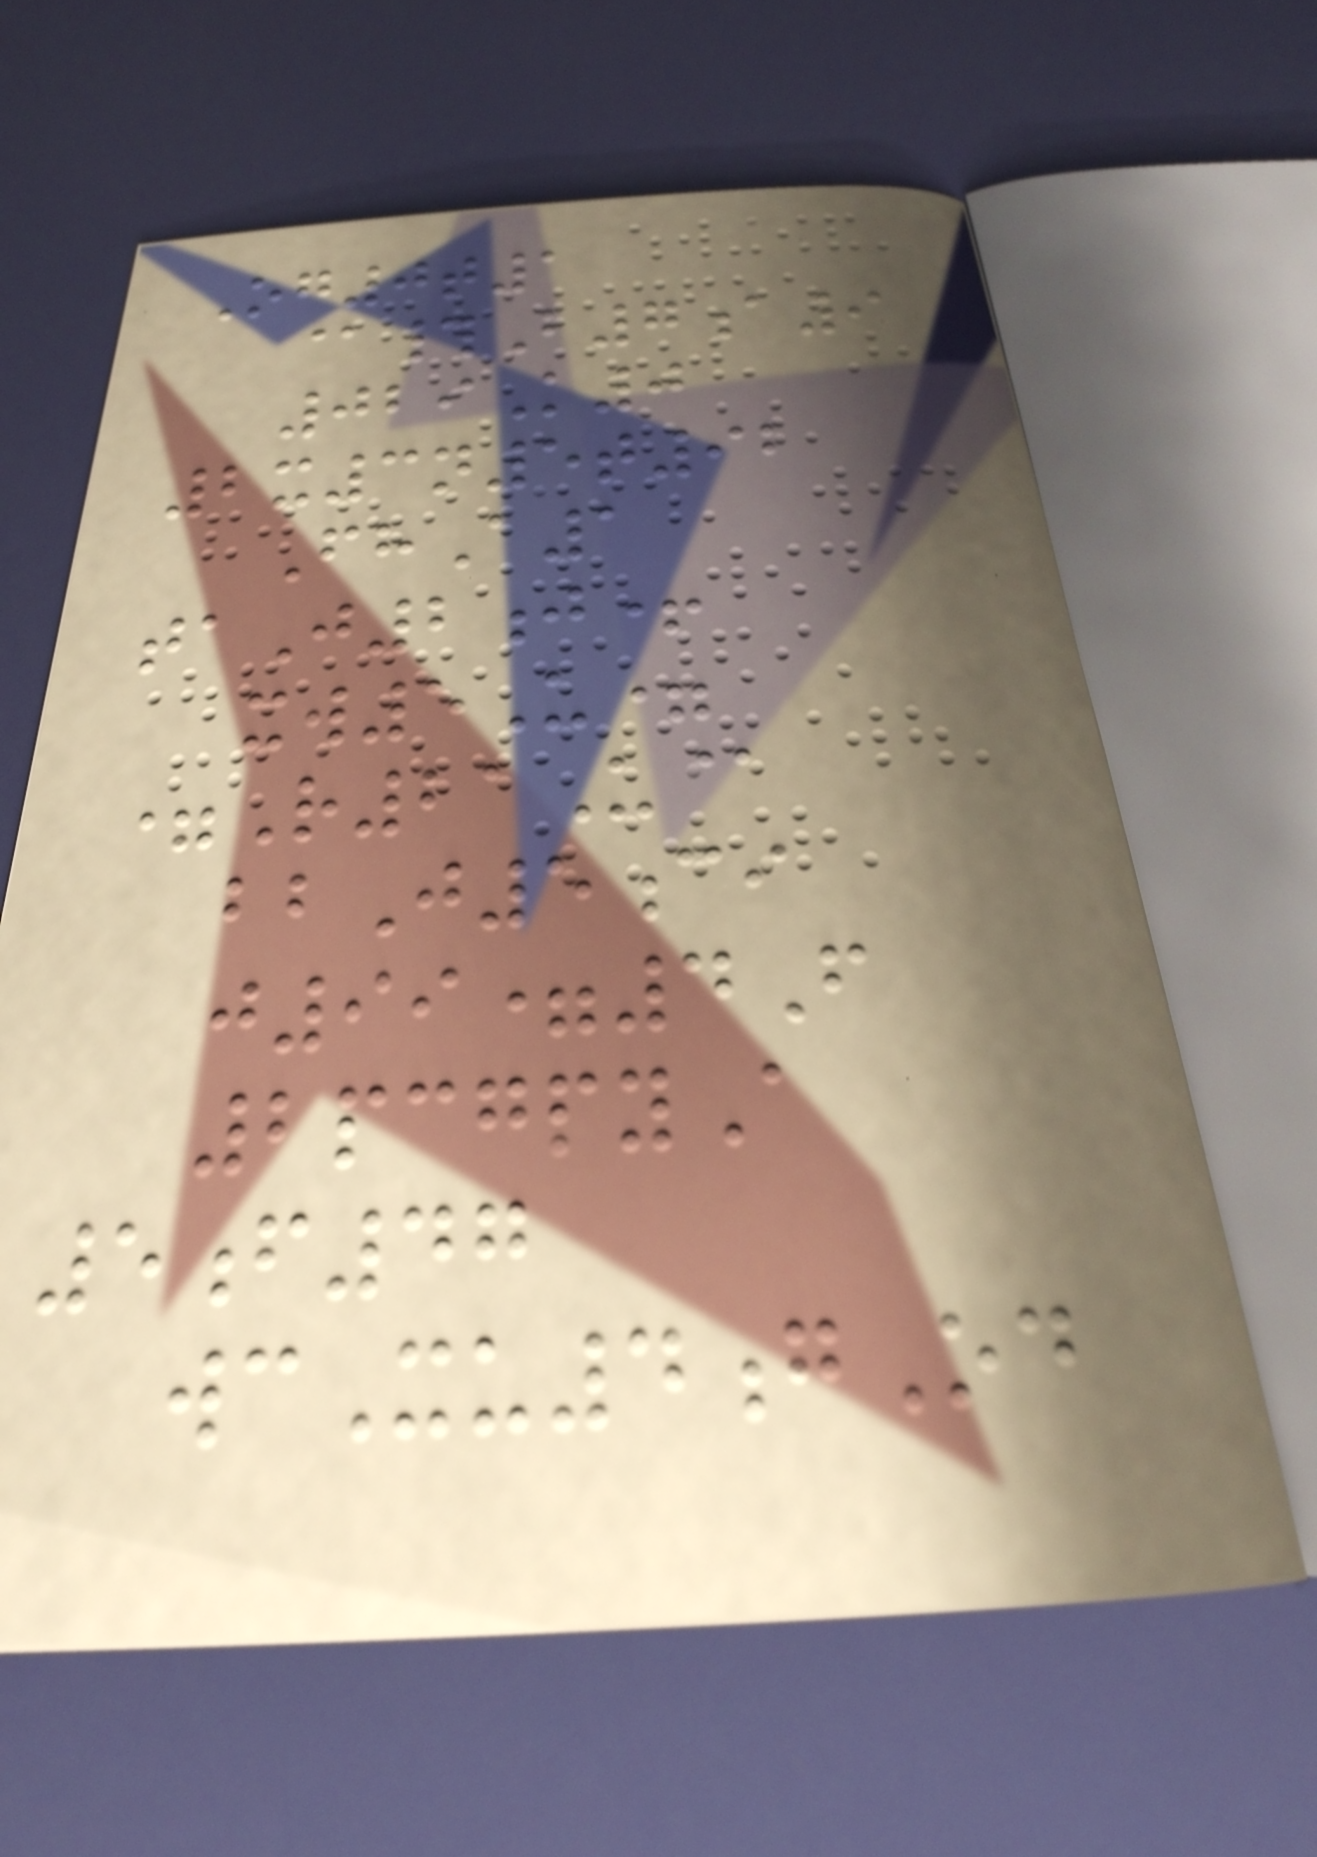Og0t1
@#B7a9
029K0
2x3n5t92
FhA1
taJ2j+
xw5U=
=R21U@
bbJ5ci
j99=4F
2pcgpyA
5f47
wcXu4gOd
